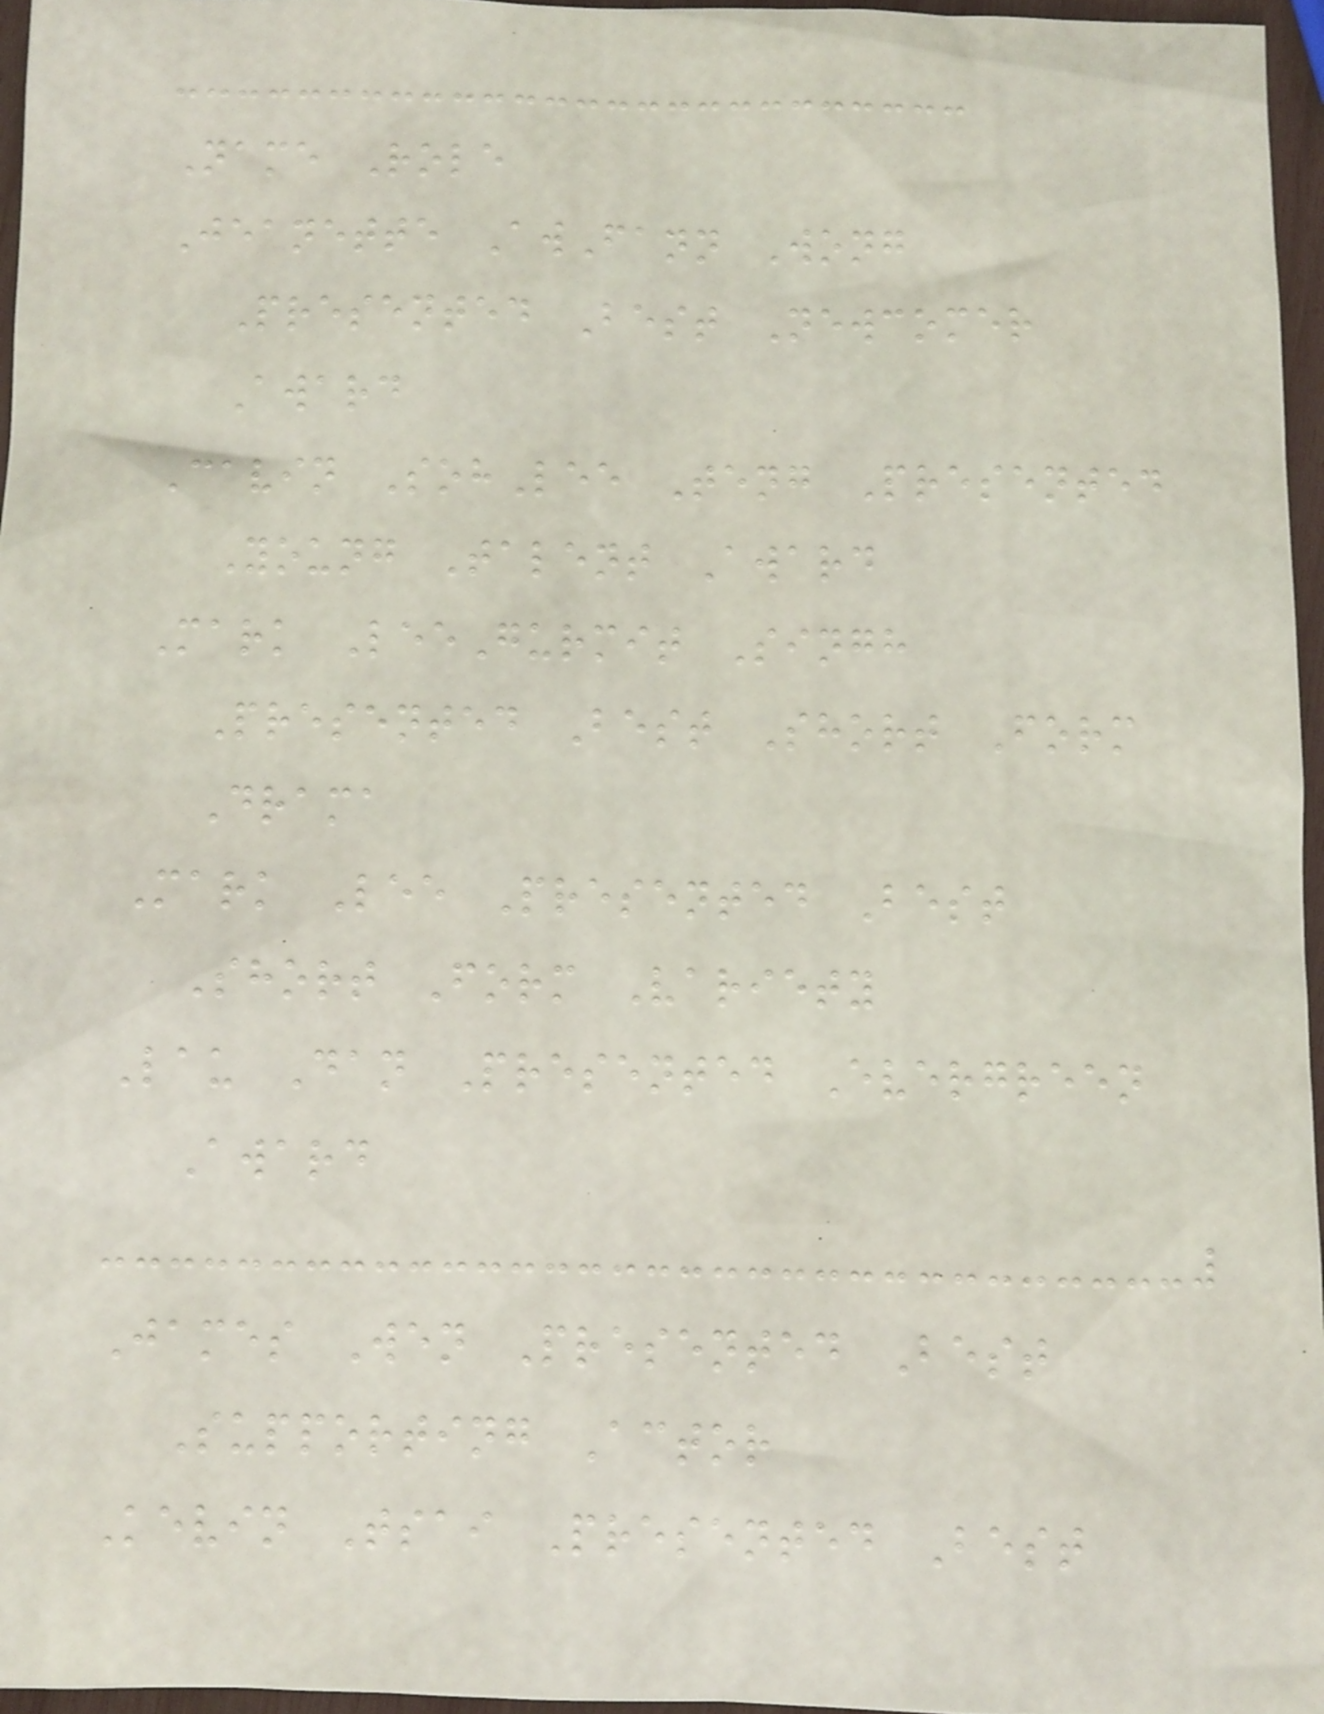Name Role
Jeanette AwFann Wong
Presented Best Newcomer
Award
Cavin SohLee Teng Presented
Young Talent Award
Mark LeeGurmit Singh
Presented Best Short Form
Drama
Mark Lee Presented Best
Short Form Variety
Lau Dan Presented Evergreen
Award
James Wen Presented Best
Supporting Actor
Kevin Tsai Presented Best
